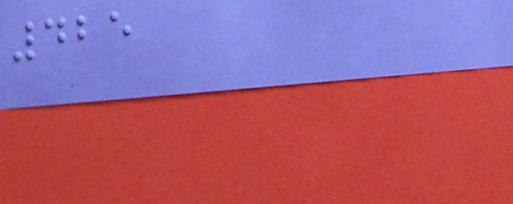425
